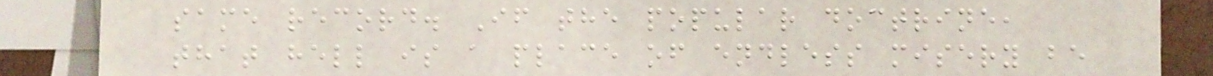same record. If the popular doctrine,
that hell is a place of endless misery be
